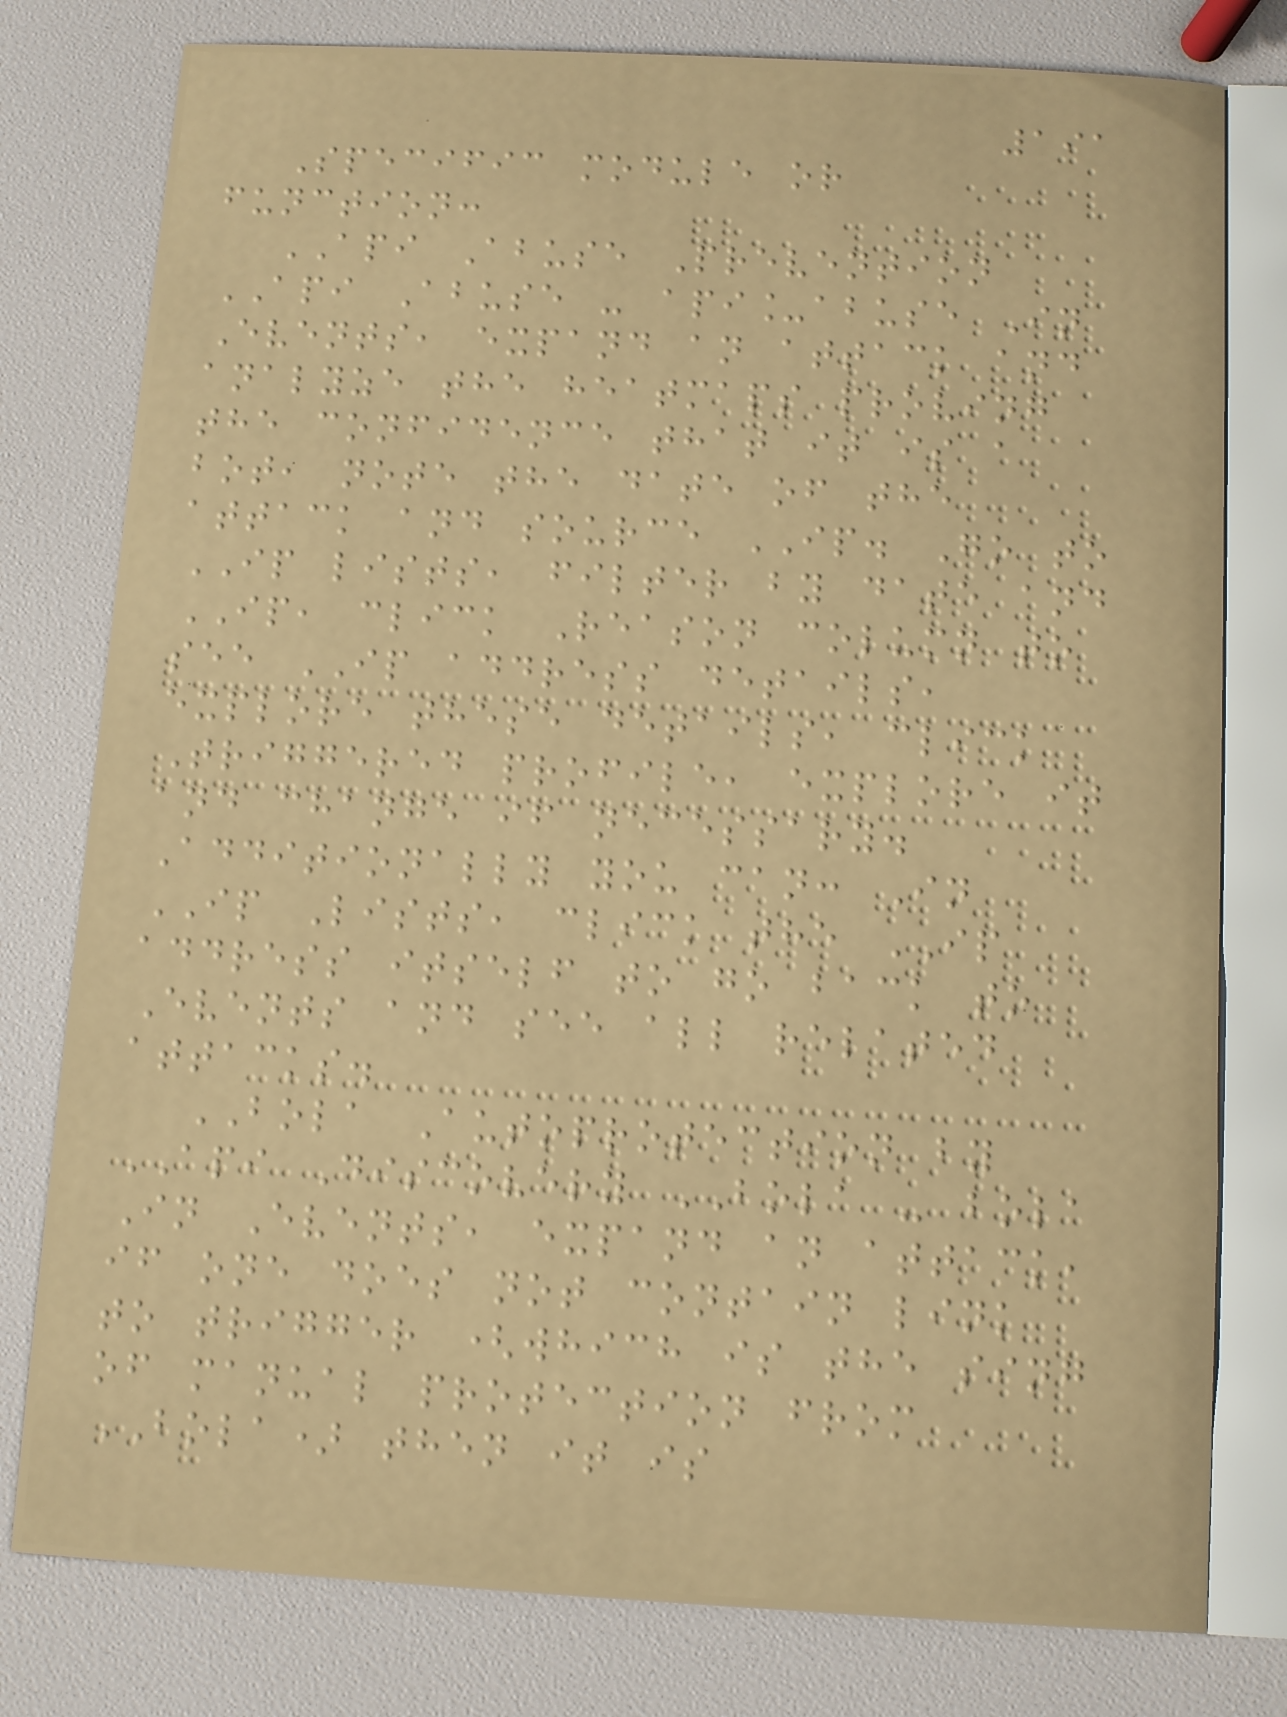191
Specific module or
function:
API Abuse Prevention
API Abuse - api_abuse In
Events, expand an attack and
analyze the heatmaps proving
the confidence that it is a
bot, note the date of the
attack and source IP. Go to
IP lists, filter by date and
IP, click Reason column to
see IP address details,
explore these details, click
Triggered profile, explore it
and change if necessary.
Additionally you can: In
IP Lists, click the IP
address itself to go back to
Events and see all related
attacks.
BOLA Autoprotection by
API Discovery BOLA - bola
In Events, expand an attack,
if one does not contain link
to trigger (which is the sing
of manual protection from
BOLA) then it is
